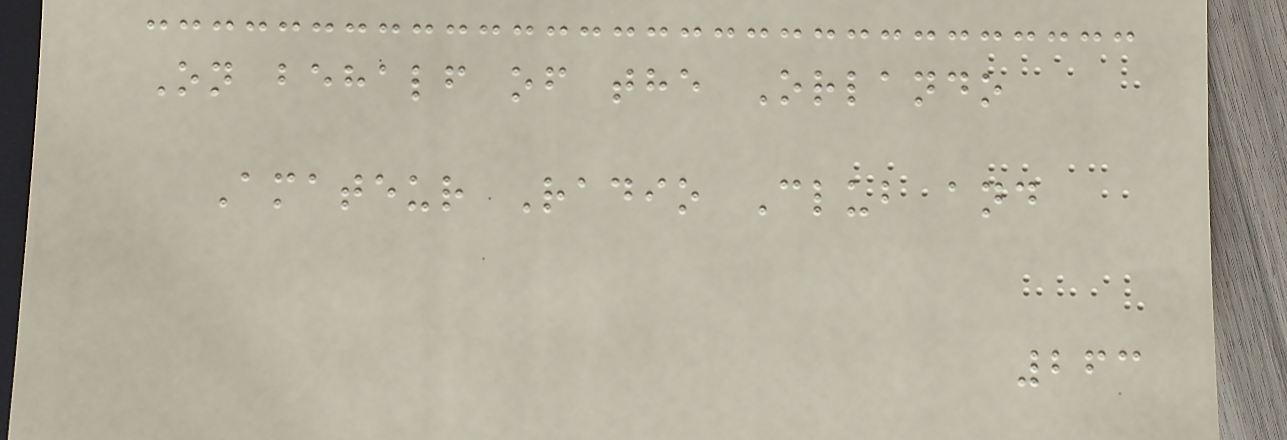On behalf of the Orlando
Amateur Radio Club and
263
